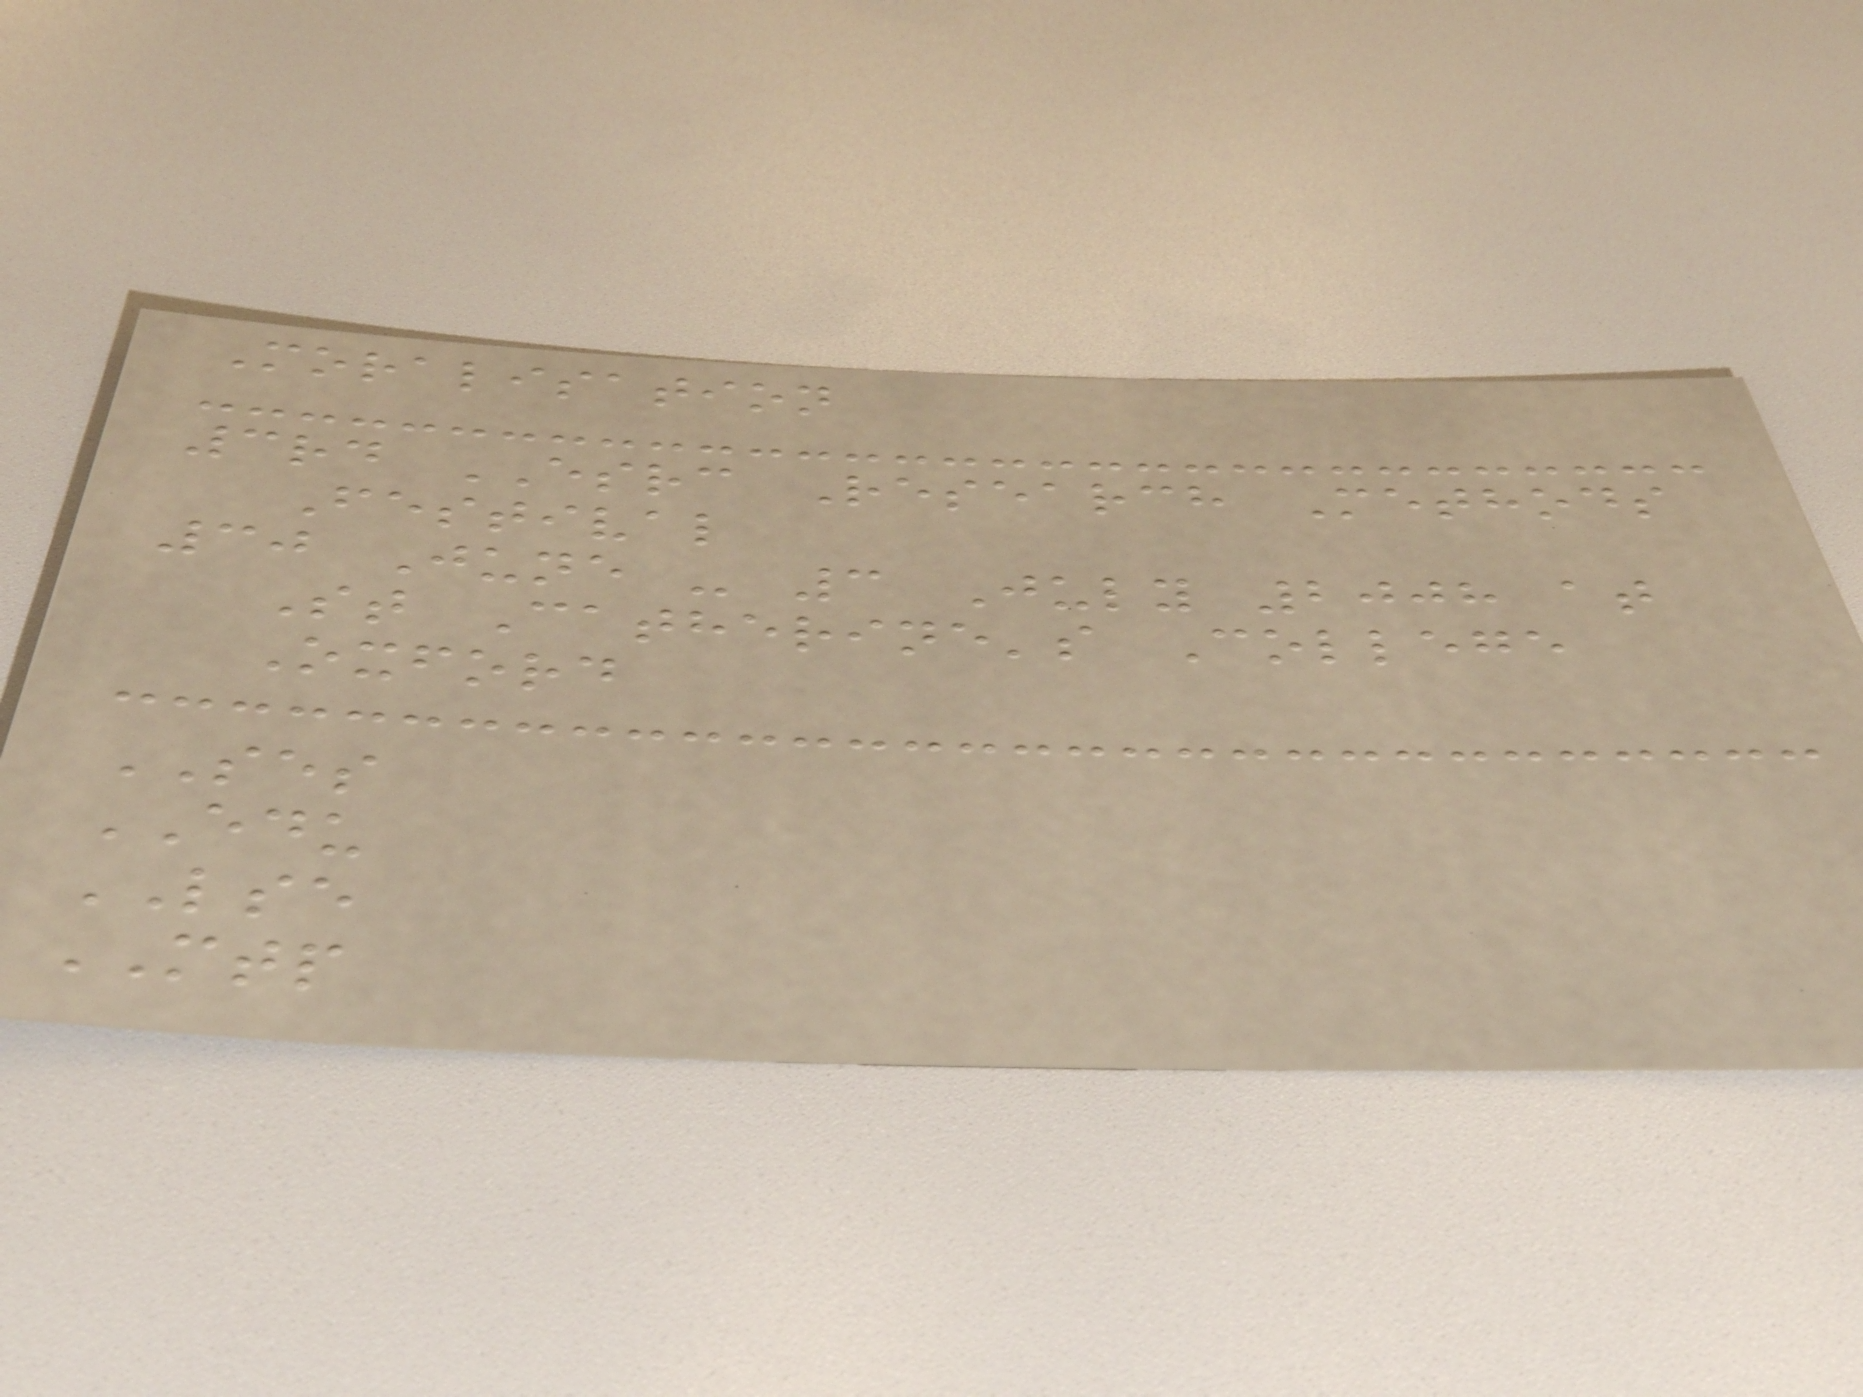Moralisation
3rd ESRC Research Methods
Festival
30 June - 3 July 2008 at
St Catherine's College
Oxford
SES
EDU
LSE
MTP
